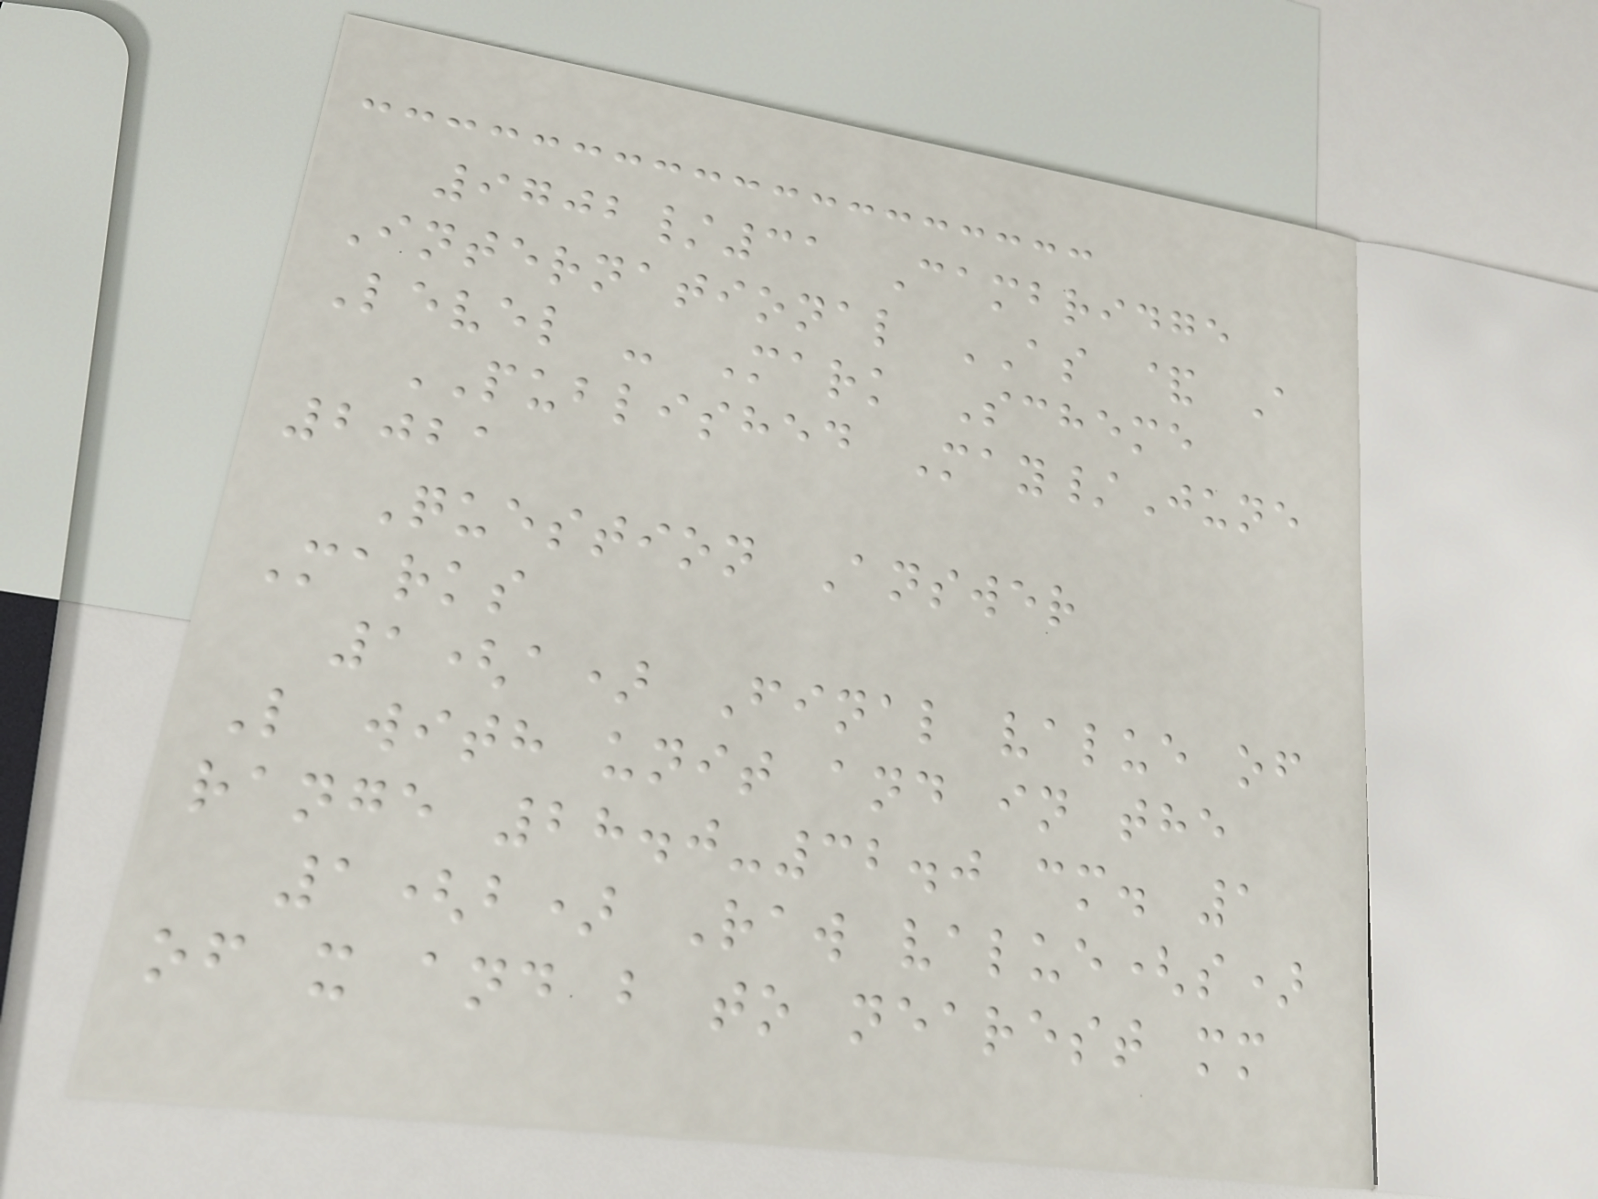9702/31 Cambridge
International AS & A
Level - Mark Scheme
PUBLISHED May/June
2021
Question Answer
Marks
1(a) Final value of
L with unit and in the
range 28.0-32.0 cm. 1
1(b) Raw value(s)
of x and b to nearest mm
